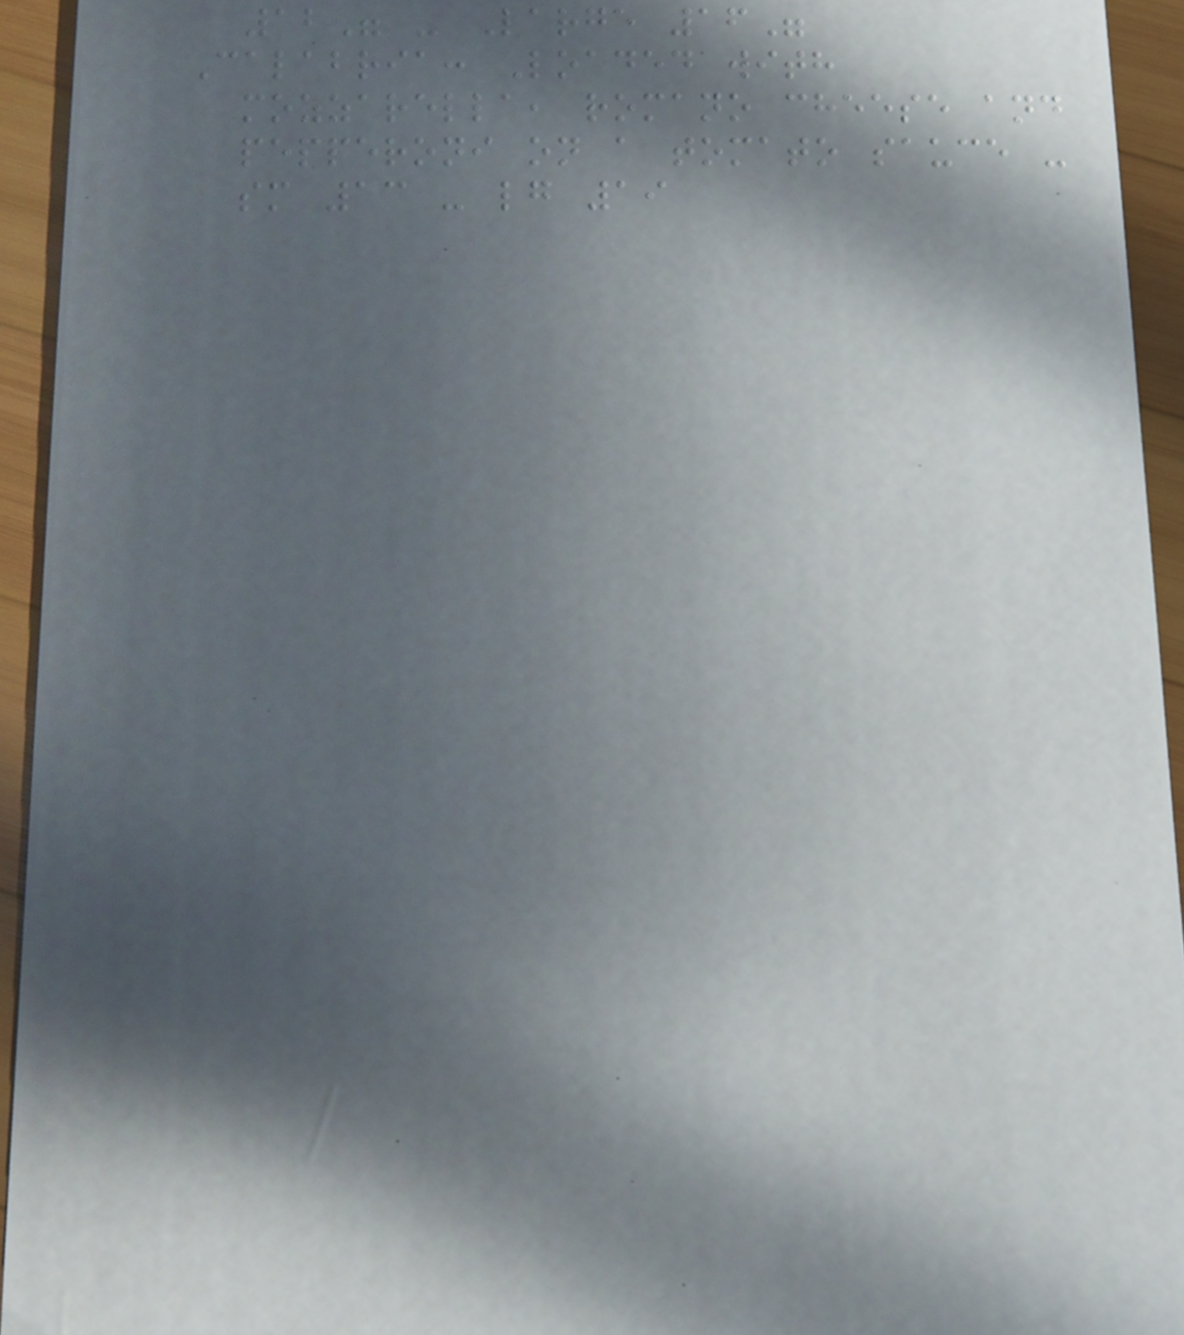12" - Large 16"
Calabria: Loaded with
mozzarella, romano cheese and
pepperoni on a tomato sauce -
sm 13 - lg 19
